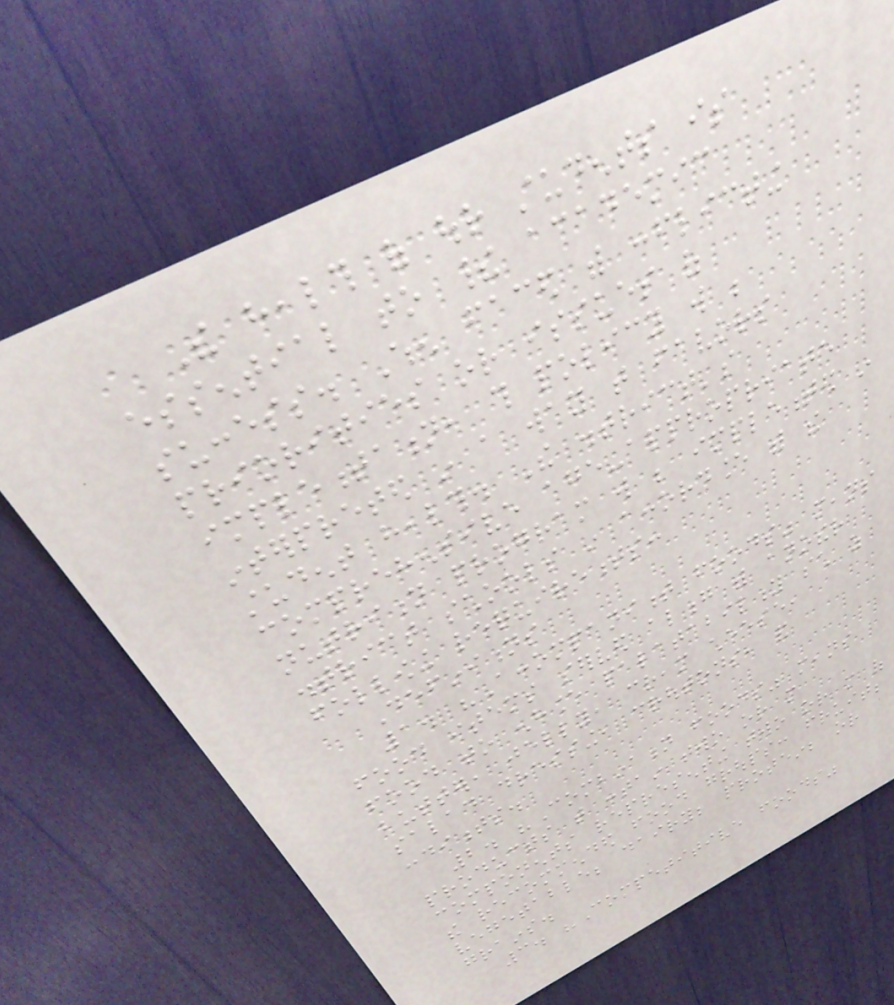The health of our students is
essential to their academic
success. When faced with conflicting
priorities or issues of
implementation, this policy will be
interpreted in a way that favors
student health. The district's
comprehensive age-appropriate
nutrition program will be implemented in
district schools in accordance with the
following requirements:
Definitions
1. "Accompaniment foods" means
food items served along with another
food to enhance palatability such as
butter, jelly, cream cheese,
salad dressing, croutons, and
condiments.
2. "Combination foods" means
products that contain two or more
components representing two or more of
the recommended food groups: fruit;
vegetable; dairy; protein; or
grains.
3. "Competitive foods"
